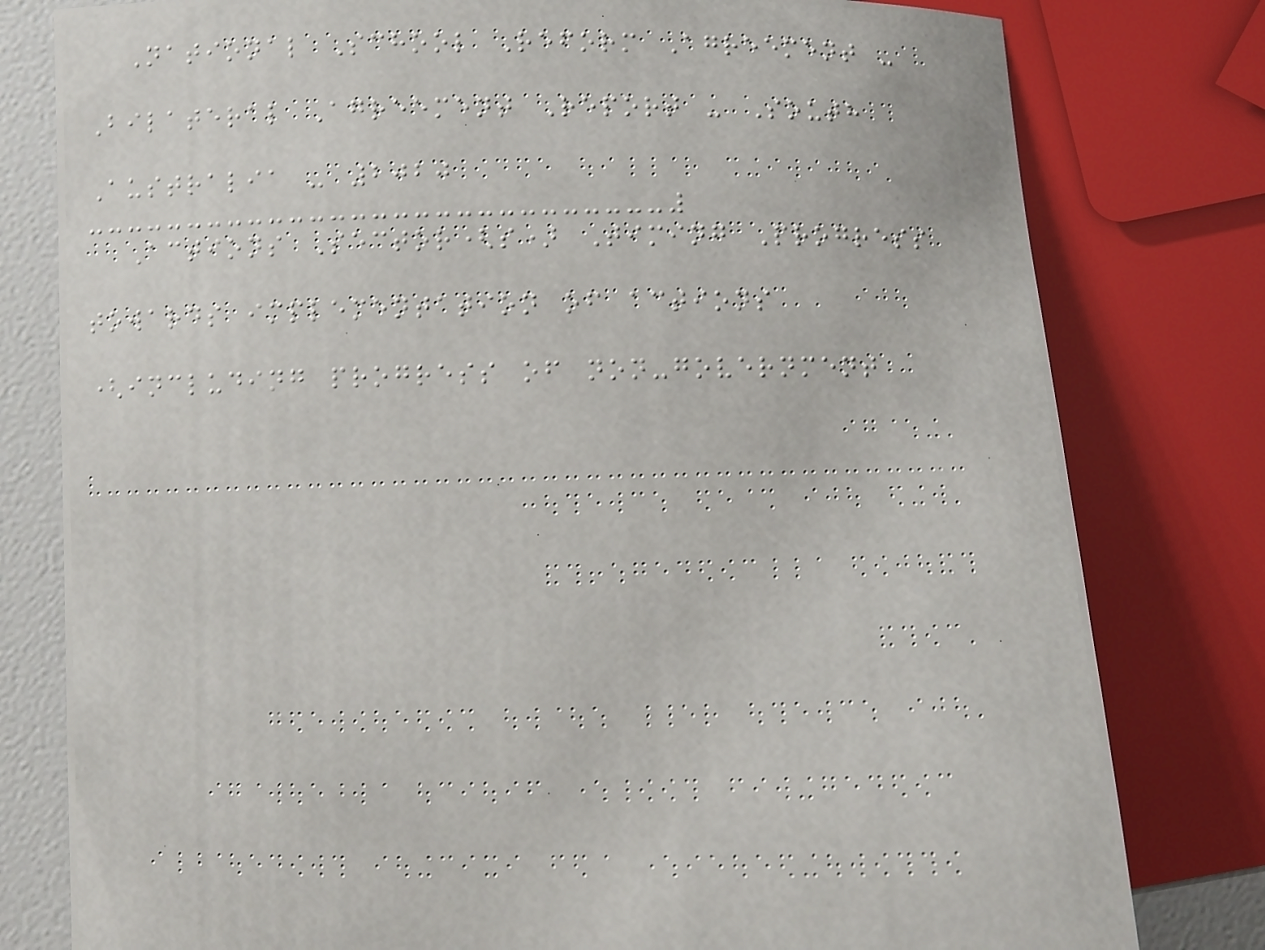National School Reform Agreement -
Bilateral Agreement Report - South
Australia - 2020
Actions Sector(s) Timing Progress
towards implementation of actions
(including progress of non-government
